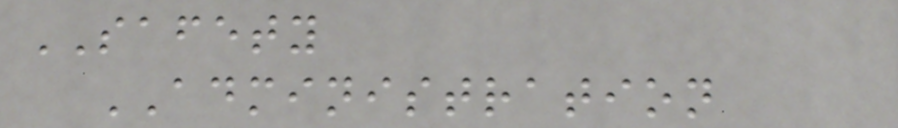SAFETY
ADMINISTRATION
